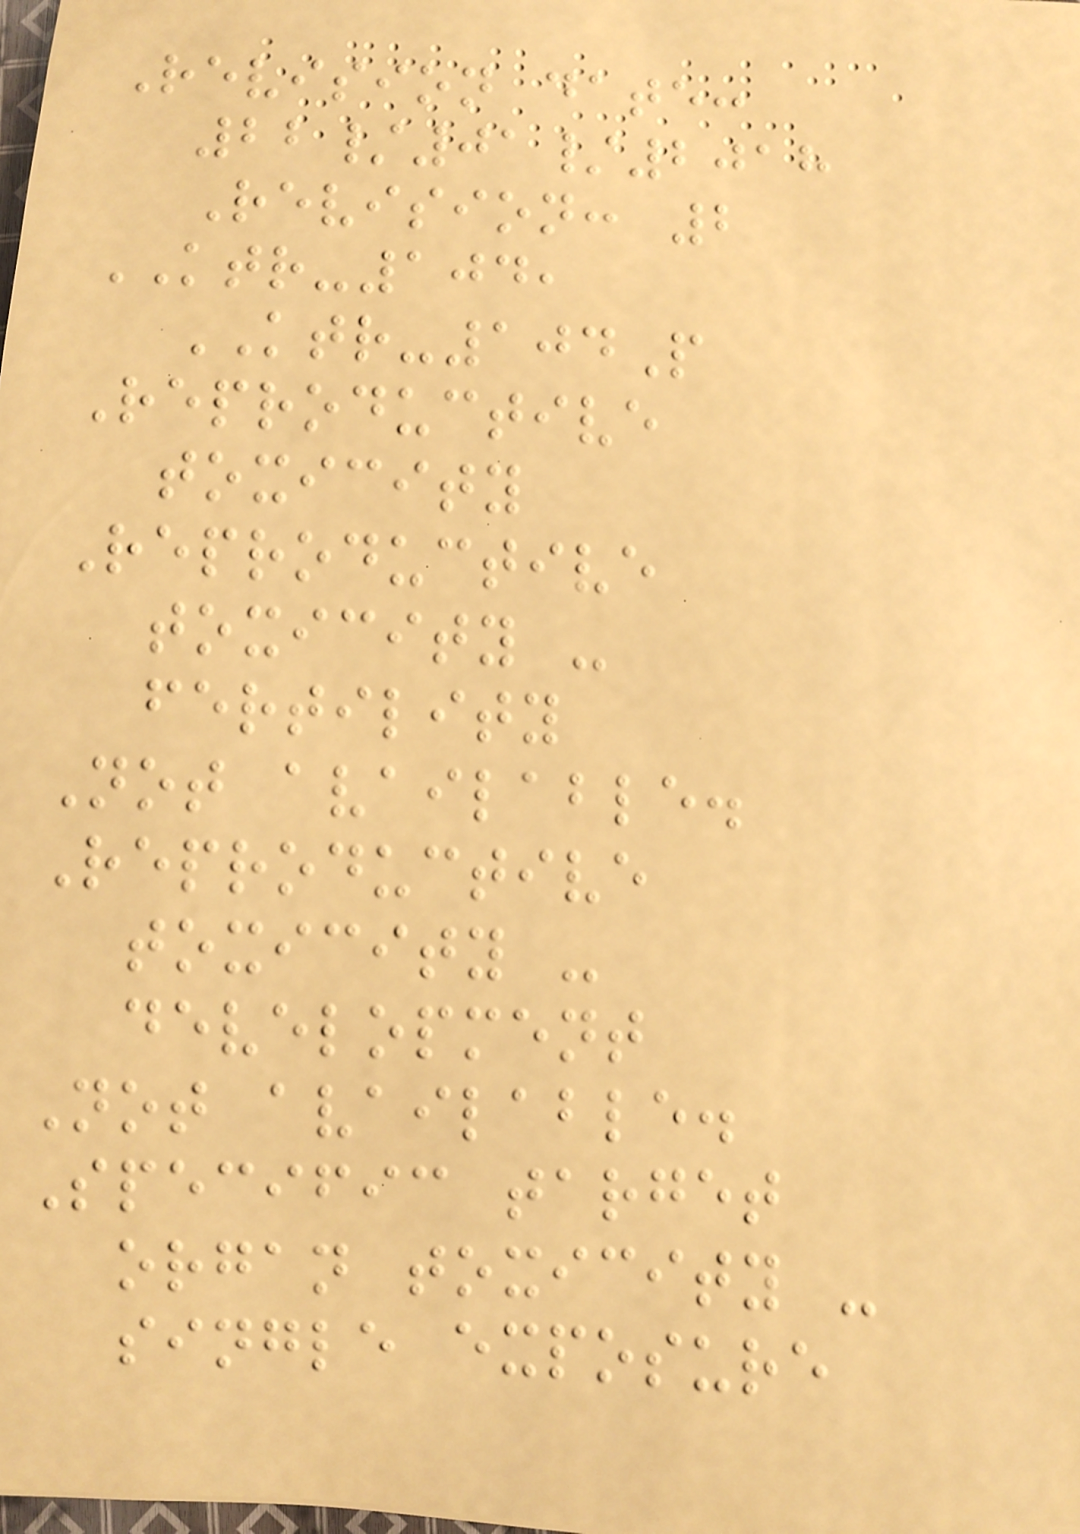Revision date:
22/01/2018
Revision: 2
KTR-104,
KTR-104P
Reproductive
toxicity
Reproductive
toxicity -
fertility
Not available.
Reproductive
toxicity -
development
Not available.
Specific target
organ toxicity -
single exposure
